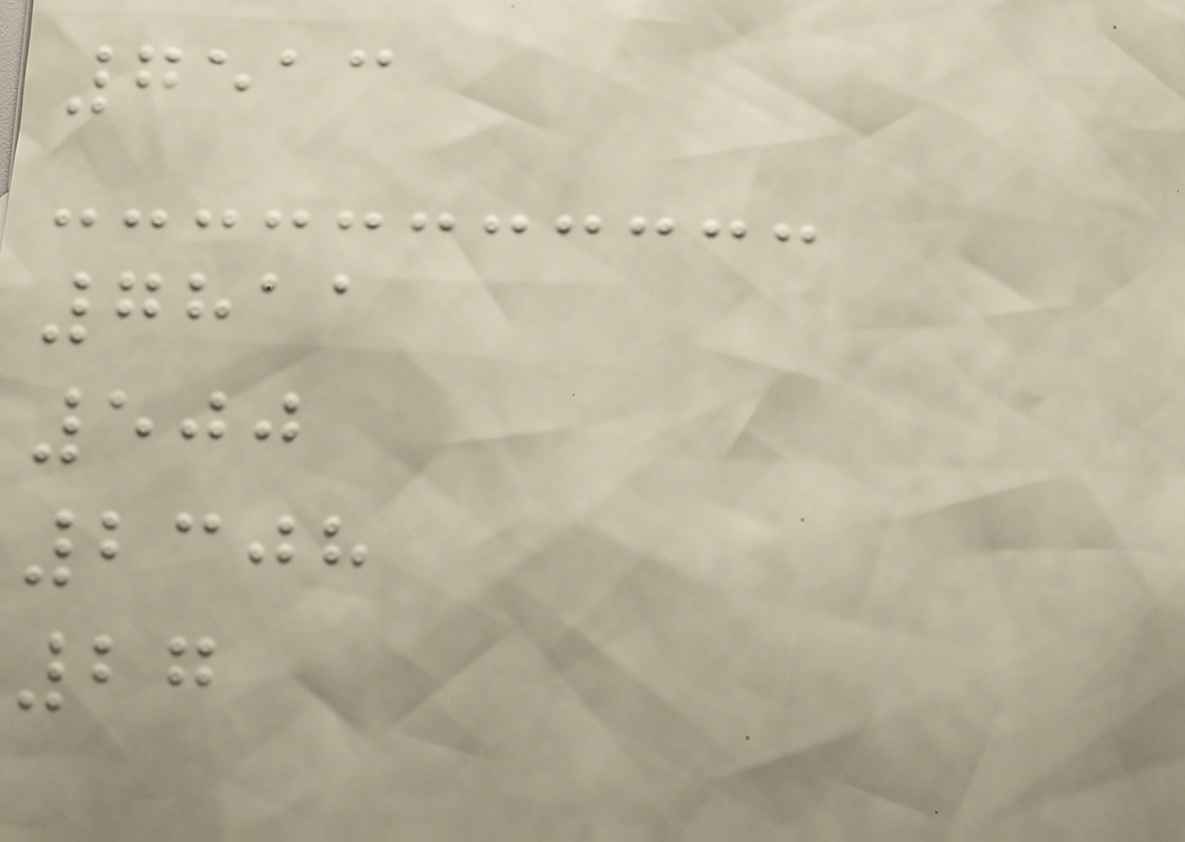7513
7811
500
2308
27
